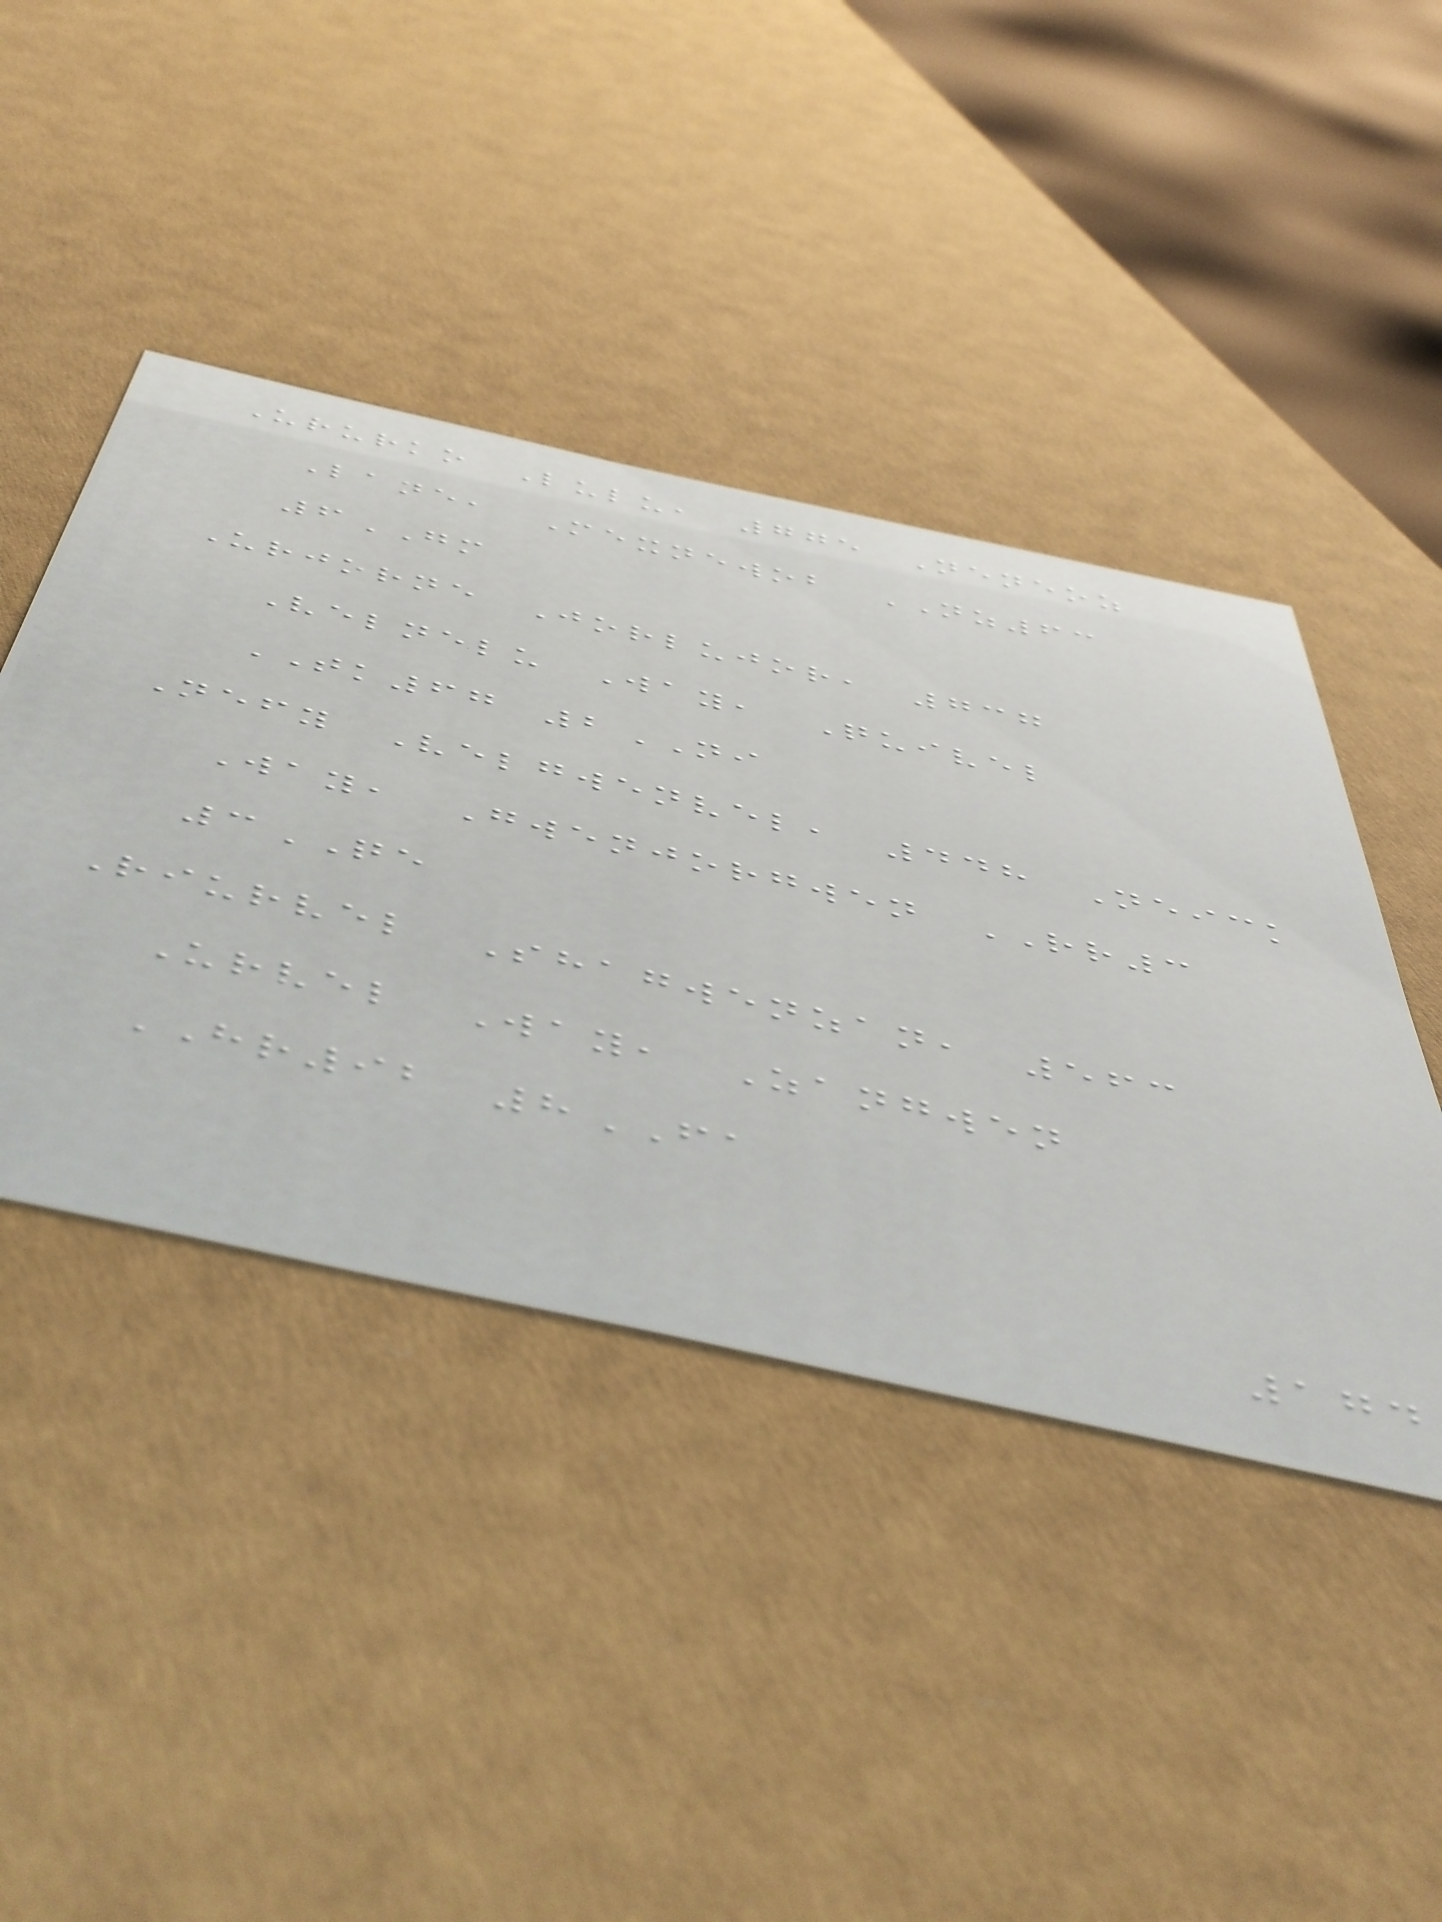Ururko Lulu, 775 Neneoz
Lane, Mexnewob NZ63
6GM
Urjorne Jorlujor, 737
Velnelu Way, Quivel
TK67 2NI
Nefy Velgwenvel, 448 Neick
Way, Gwenjorgwen RR3
3QE
Riurvel Shagwenzan, 563
Urvel Way, Zangwen
HR92 8FA
174
